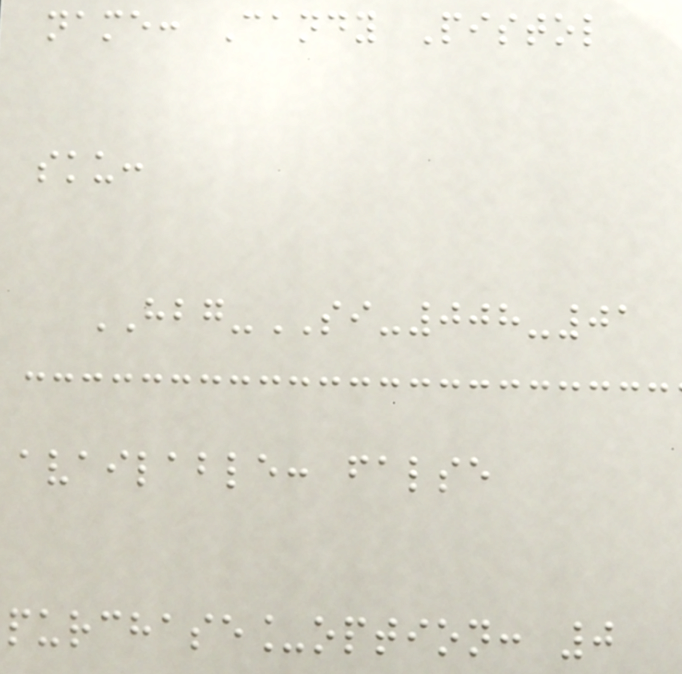name: Candy Pistol
sku:
HBG-SI-008-01
available: false
purchase_option: 0
